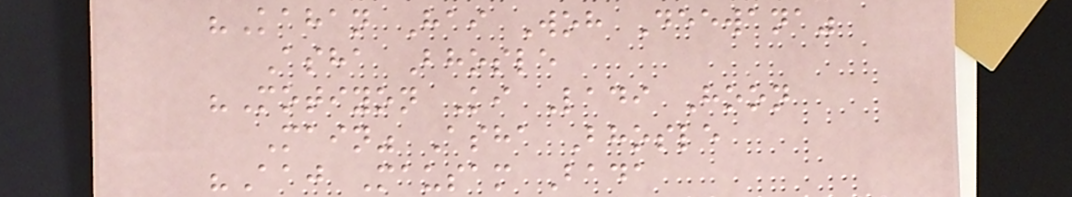"Kahan Hai Woh Deewana"
Asha Bhosle
"Motiyon Ki Ladi Hoon
Main" Asha Bhosle
"Aaj Mausam Bada
